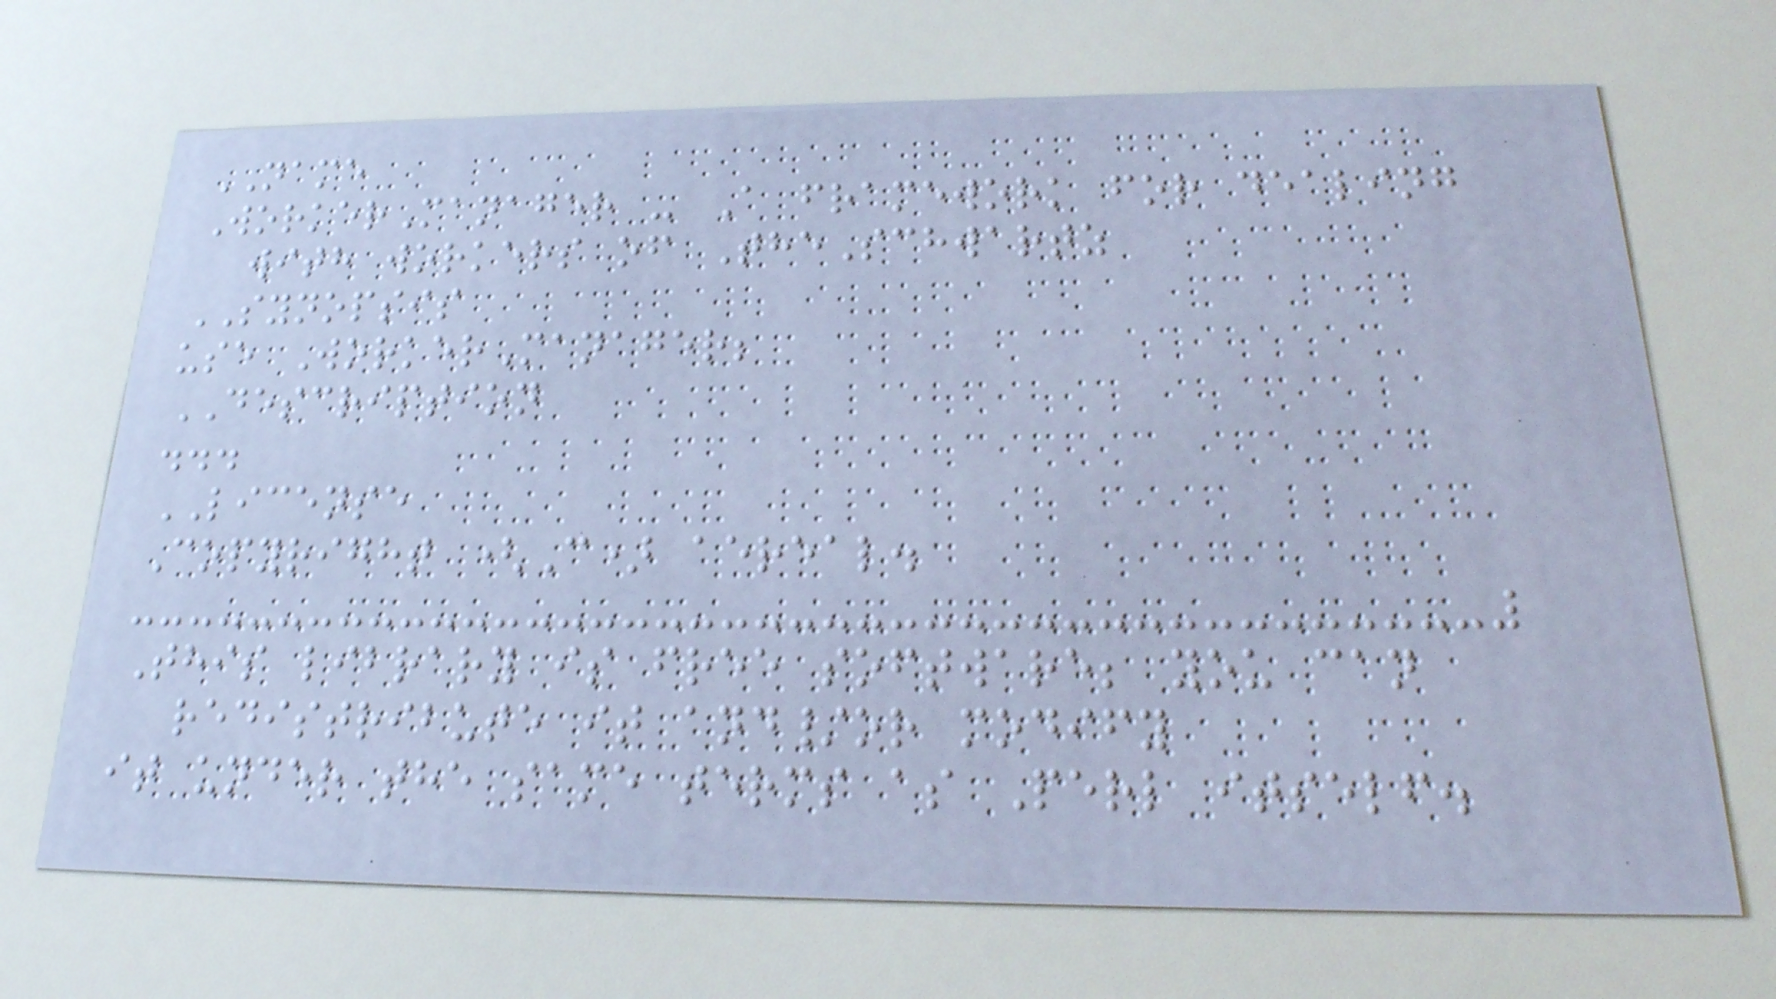NAME
WorkerManager - A framework for dealing
with workers of TheSchwartz
SYNOPSIS
use WorkerManager;
DESCRIPTION
...
LICENSE
Copyright (C) aereal.
This library is free software; you can
redistribute it and/or modify
it under the same terms as Perl itself.
